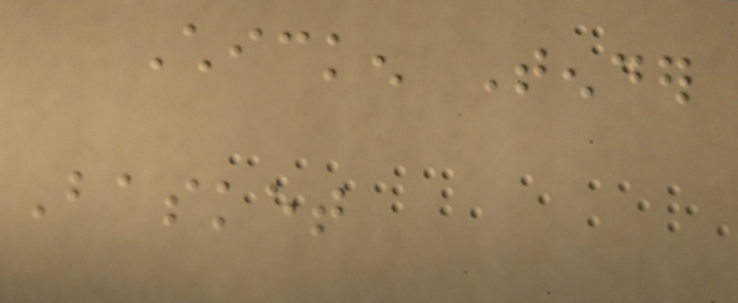Chicken Tender
Basket
